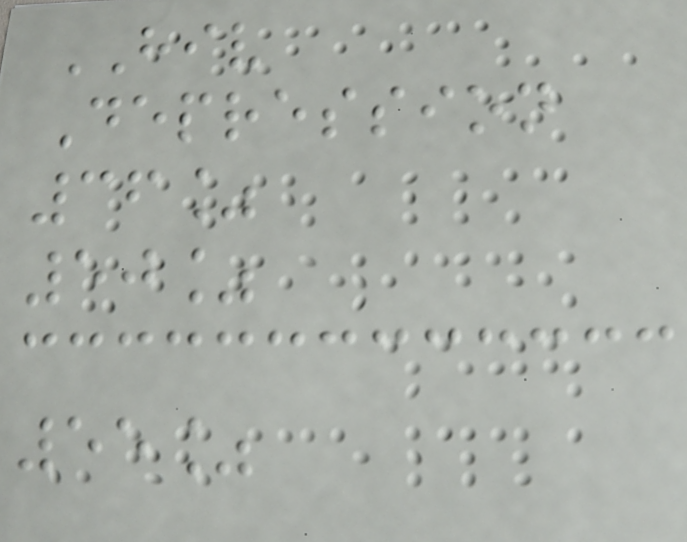HIV
Depression
36%
50%
55%
